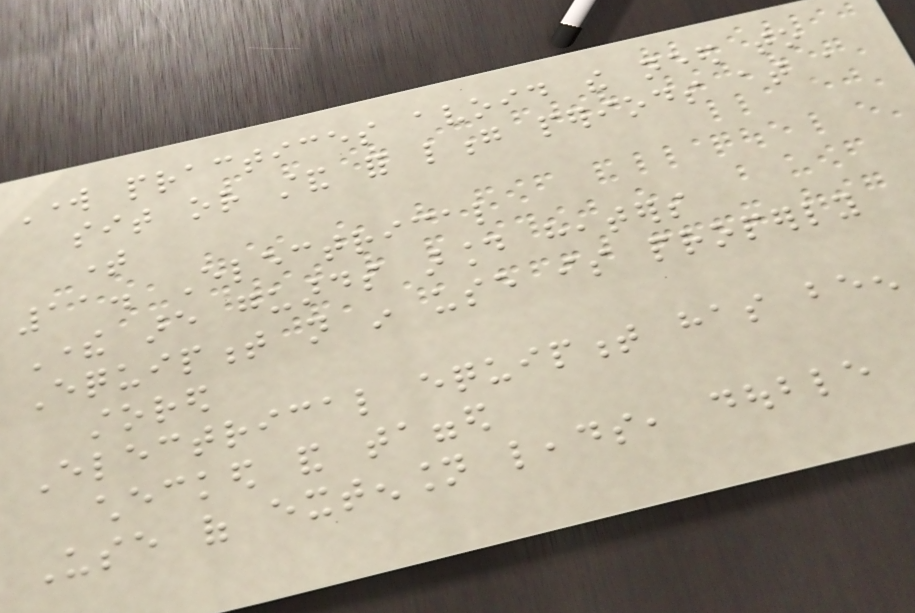Work practices avoid the need to
sit or stand for long periods at a
time
11. Electrical
There are guards around heaters
Equipment not in use is properly
stored
Electrical equipment has been
checked and tagged
Use of extension leads, double
